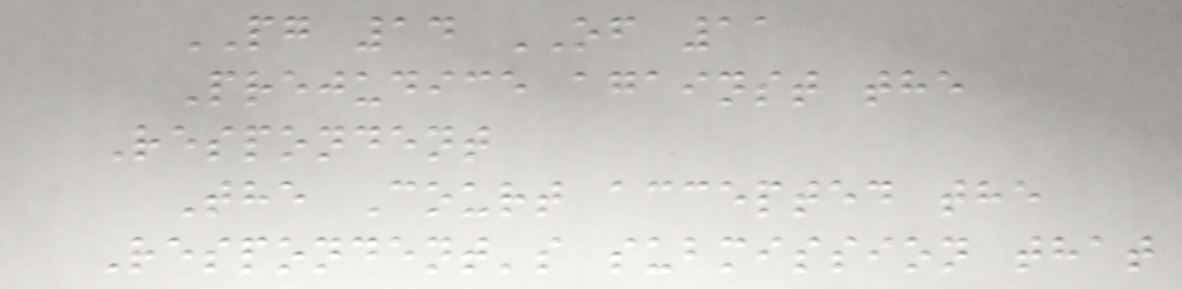PG 14 OF 11
Prejudice against the
Respondent
The Court accepted the
Respondent's submission that
